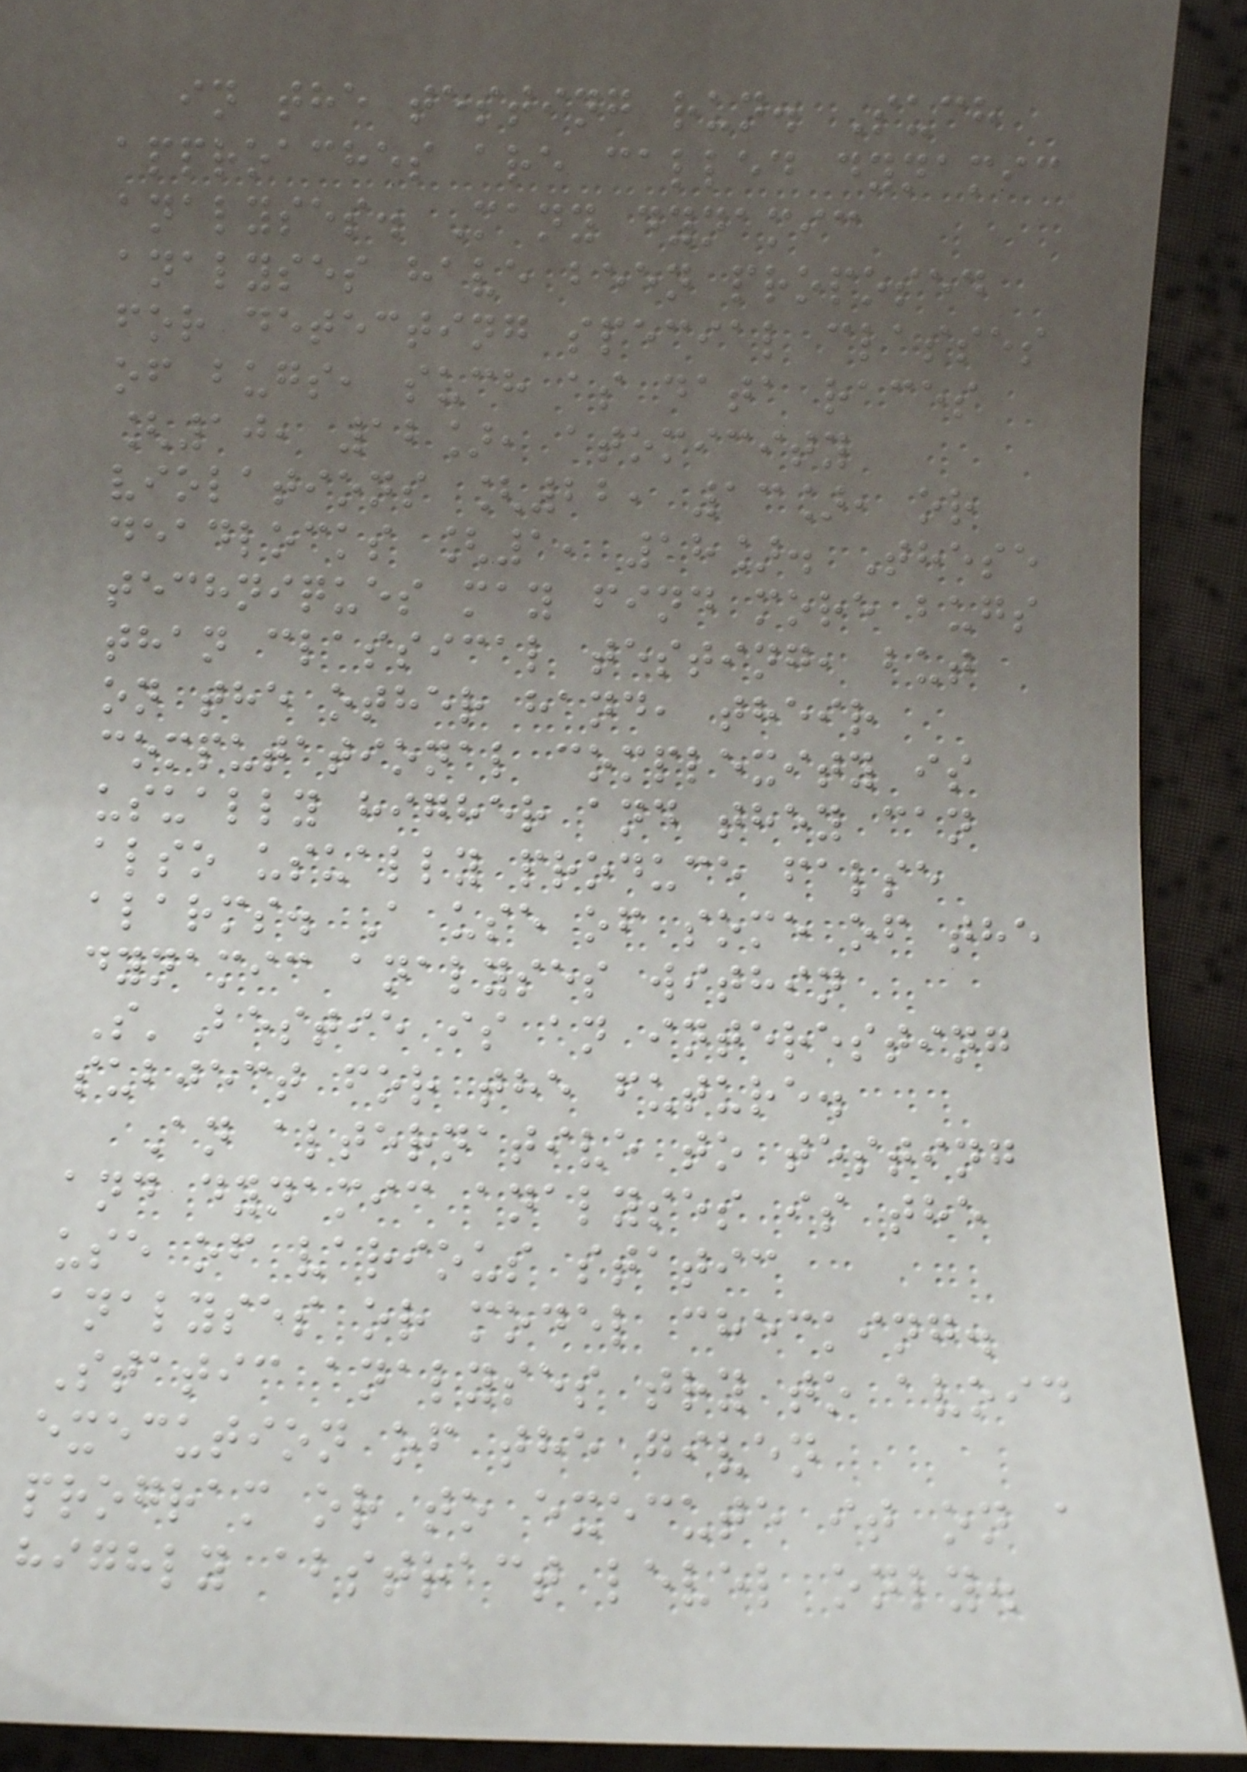in the testing run. Such
approaches are called dynamic
analyses. Many dynamic
analyses have been proposed
for detecting special classes
of bugs, such as data races
[10, 12], atomicity
violations [22, 13], or
deadlocks [1, 18]. These
techniques may find more bugs
than classical testing, but
on the other hand, their
computational complexity is
usually higher and they can
also usually produce false
alarms. A use of some of the
dynamic analyses within
S'Bestie is an interesting
subject for the future.
An alternative to testing
and dynamic analyses is the
use of various static
analyses or model checking.
Static analyses try to avoid
execution of the given
program or to execute it on a
highly abstract level only.
